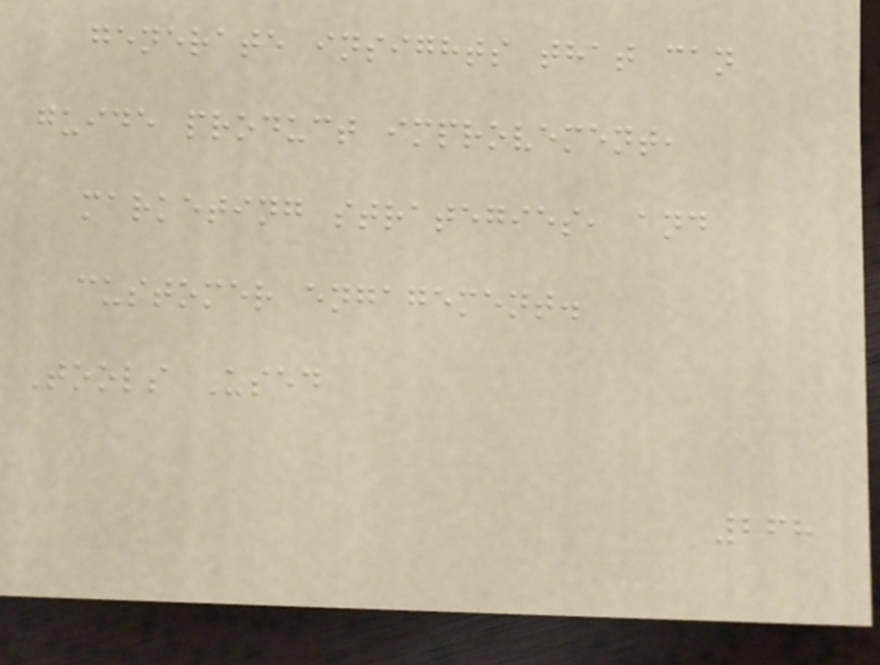generate insights that can
guide product improvement,
marketing strategies, and
customer engagement.
Tools Used
268
